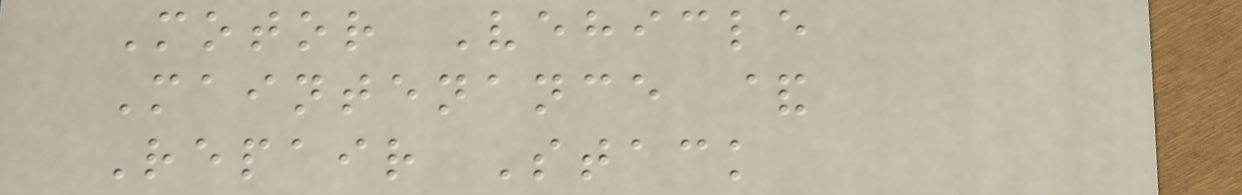Motor Vehicle
Maintenance &
Repair Stack
